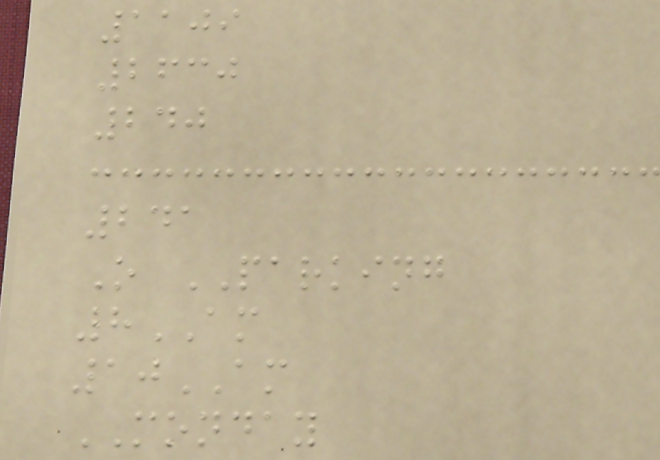1109
2630
240
241
O PARKING
8AM
10AM
MONDAY
